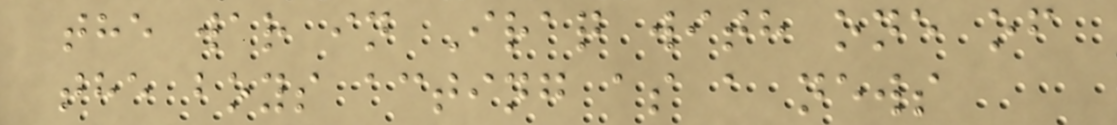the war in Iraq with one of
the boys acting as a news
